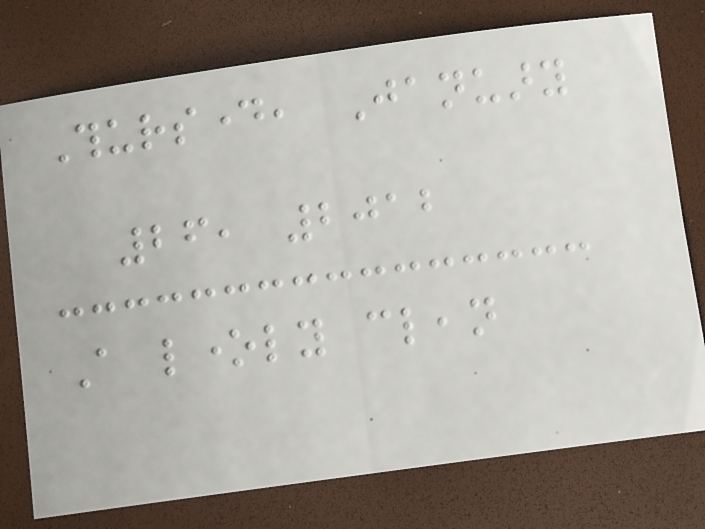Thursday, January
26, 2012
A lonely clean
